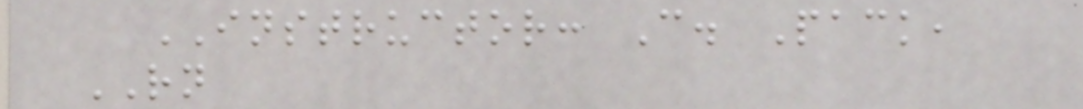INSTRUCTOR: C. Pack,
RN
